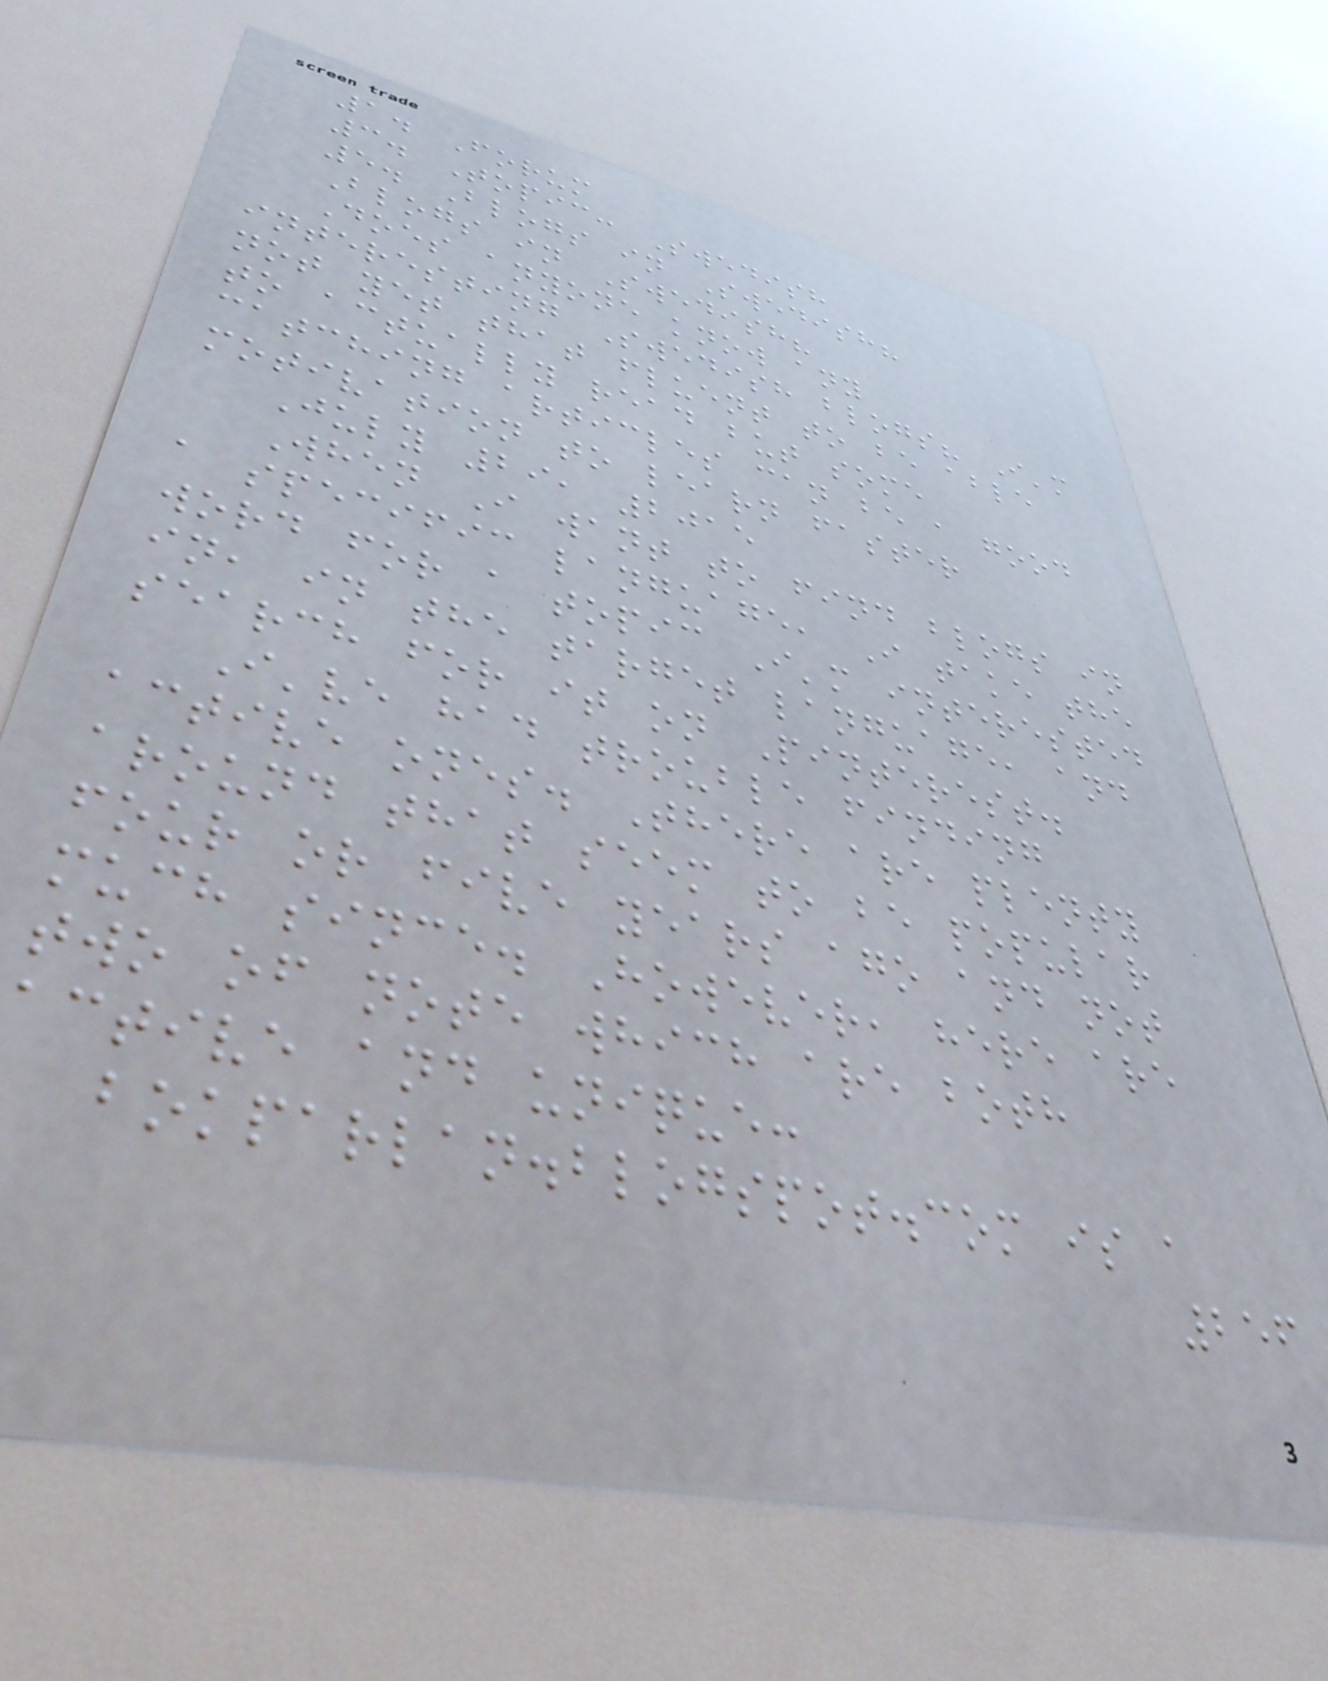1. Forum
3. Topic: Swedish
5. Blogs in Swedish?
Blogs in Swedish?
Does anyone know any
interesting Swedish blogs? I'm
not yet that fluent to be able
to actually read but some
catching articles can be a good
motivation to learn faster
July 29, 2015
When I want to find blogs in
a specific language, I take the
word for a topic I'm interested
in, in the target language, and
search for it on Pinterest.
I've had trouble finding
active ones. There are plenty
around that seem to be popular
four or five years ago and not
much since. However, here are
two of note which are both
active and unique:
bokparlan.blogspot.com is a
256
